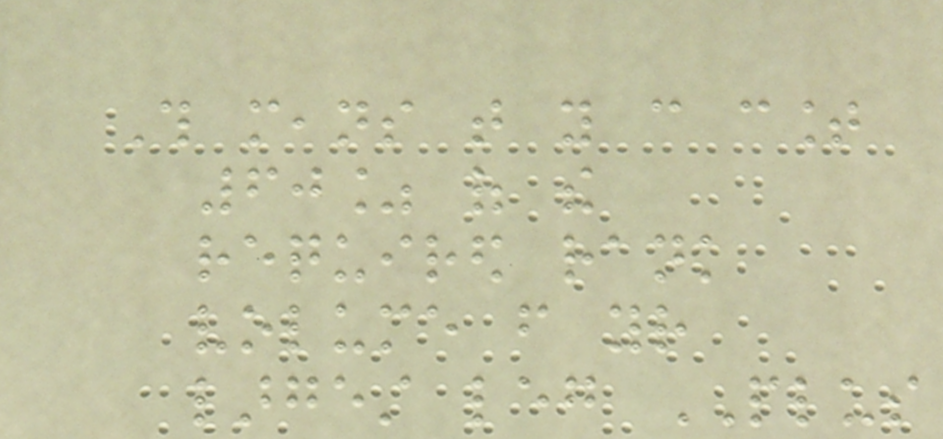This means that you can count
60% of the
required rank
volume from your
largest leg PLUS
